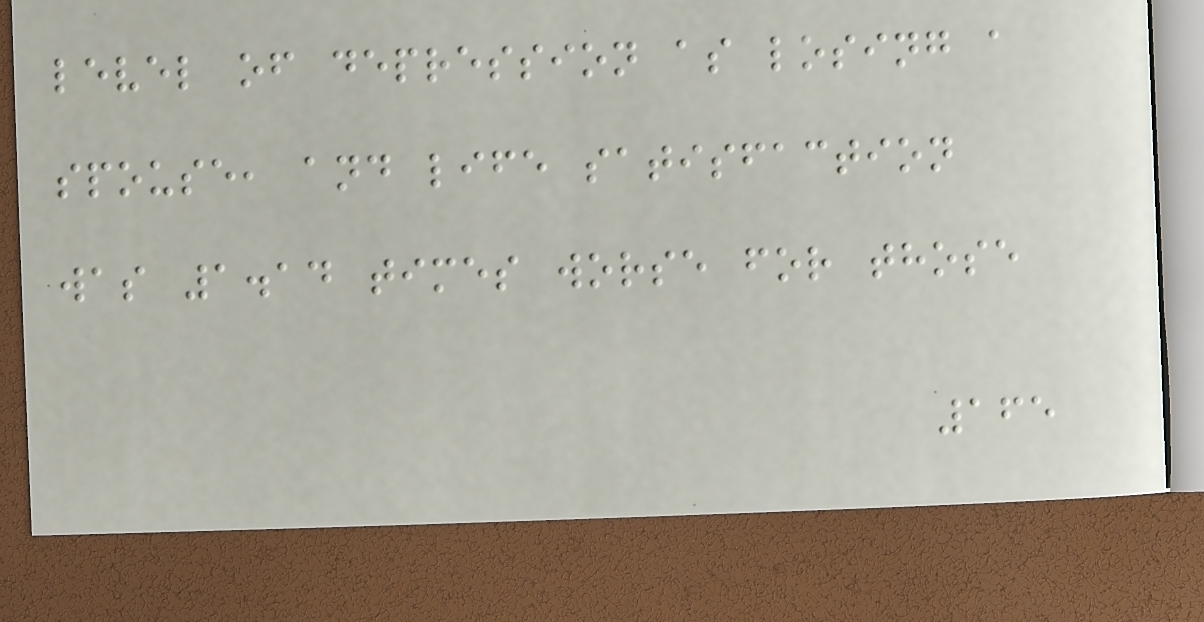level of depression as losing a
spouse, and life satisfaction
was 1.14 times worse for those
165
